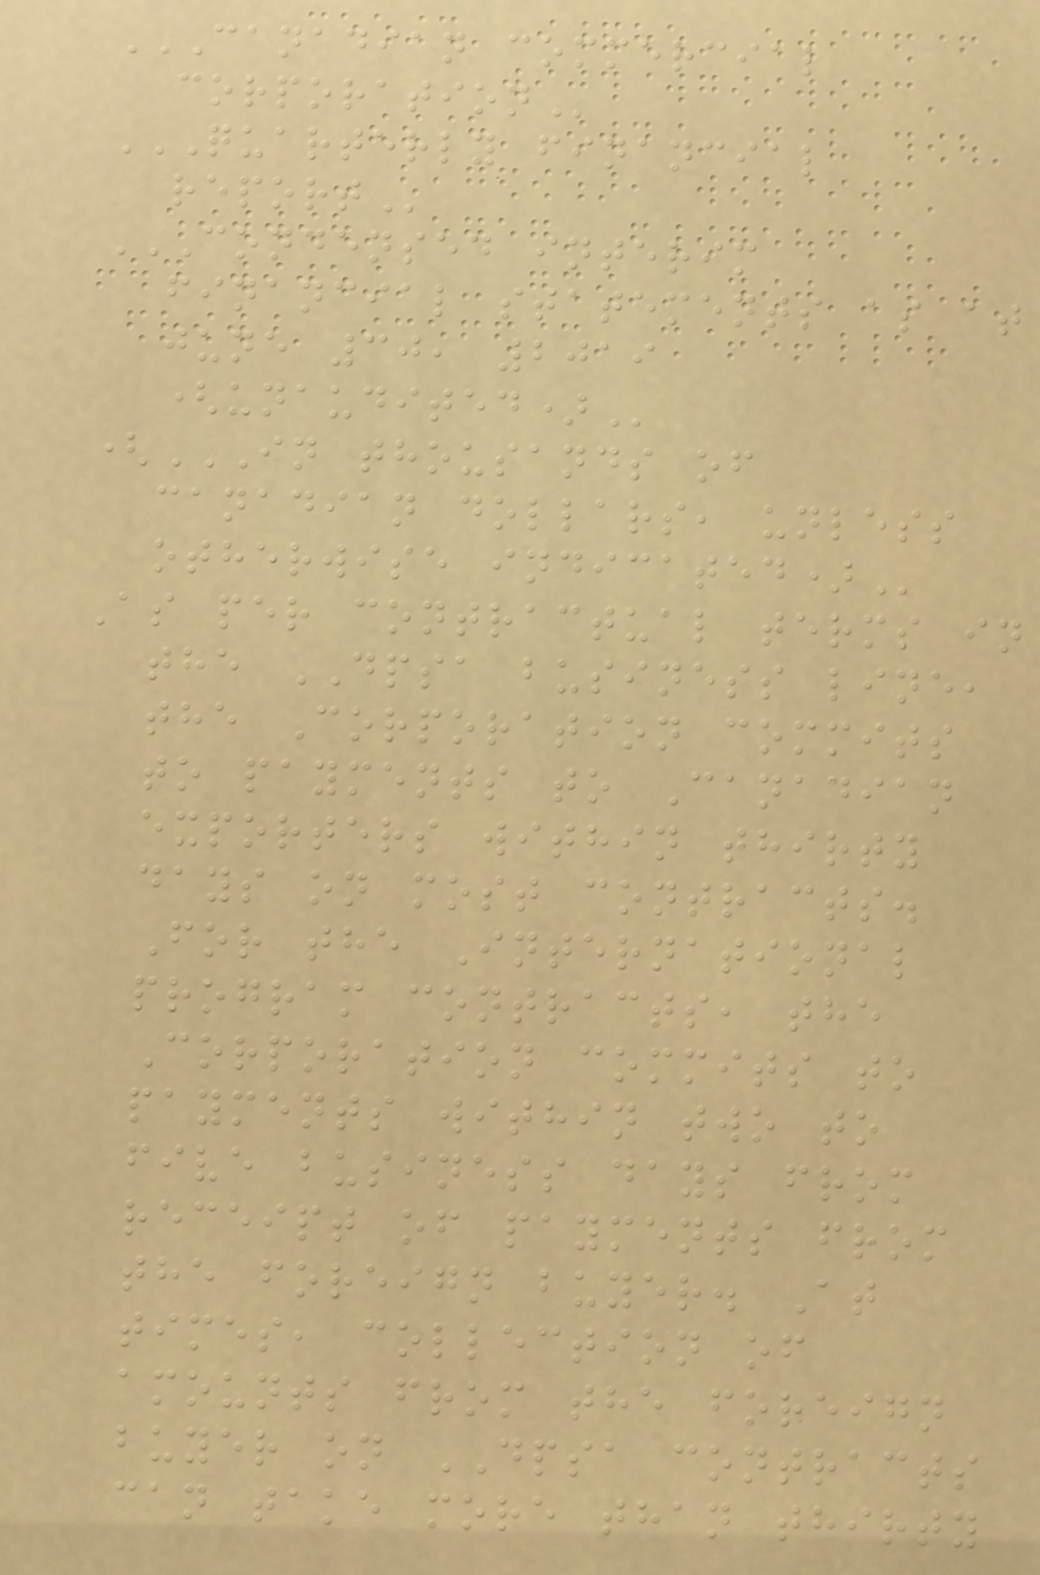CANADIAN COMMERCIAL
CORPORATION
QUARTERLY FINANCIAL
REPORT
CONDENSED INTERIM
FINANCIAL STATEMENTS AS AT
JUNE 30, 2019
(UNAUDITED)
(IN THOUSANDS OF
CANADIAN DOLLARS, UNLESS
OTHERWISE INDICATED)
As per contractual terms in
the DPSA business line,
the Corporation commits
to payments to Canadian
exporters within thirty
days on most contracts.
For the International
program contracts, the
Corporation commits to
payments within two to
five business days from
receipt of payments from
the foreign buyer. At
times, collection of
amounts from the foreign
buyer on DPSA contracts
can take more than thirty
